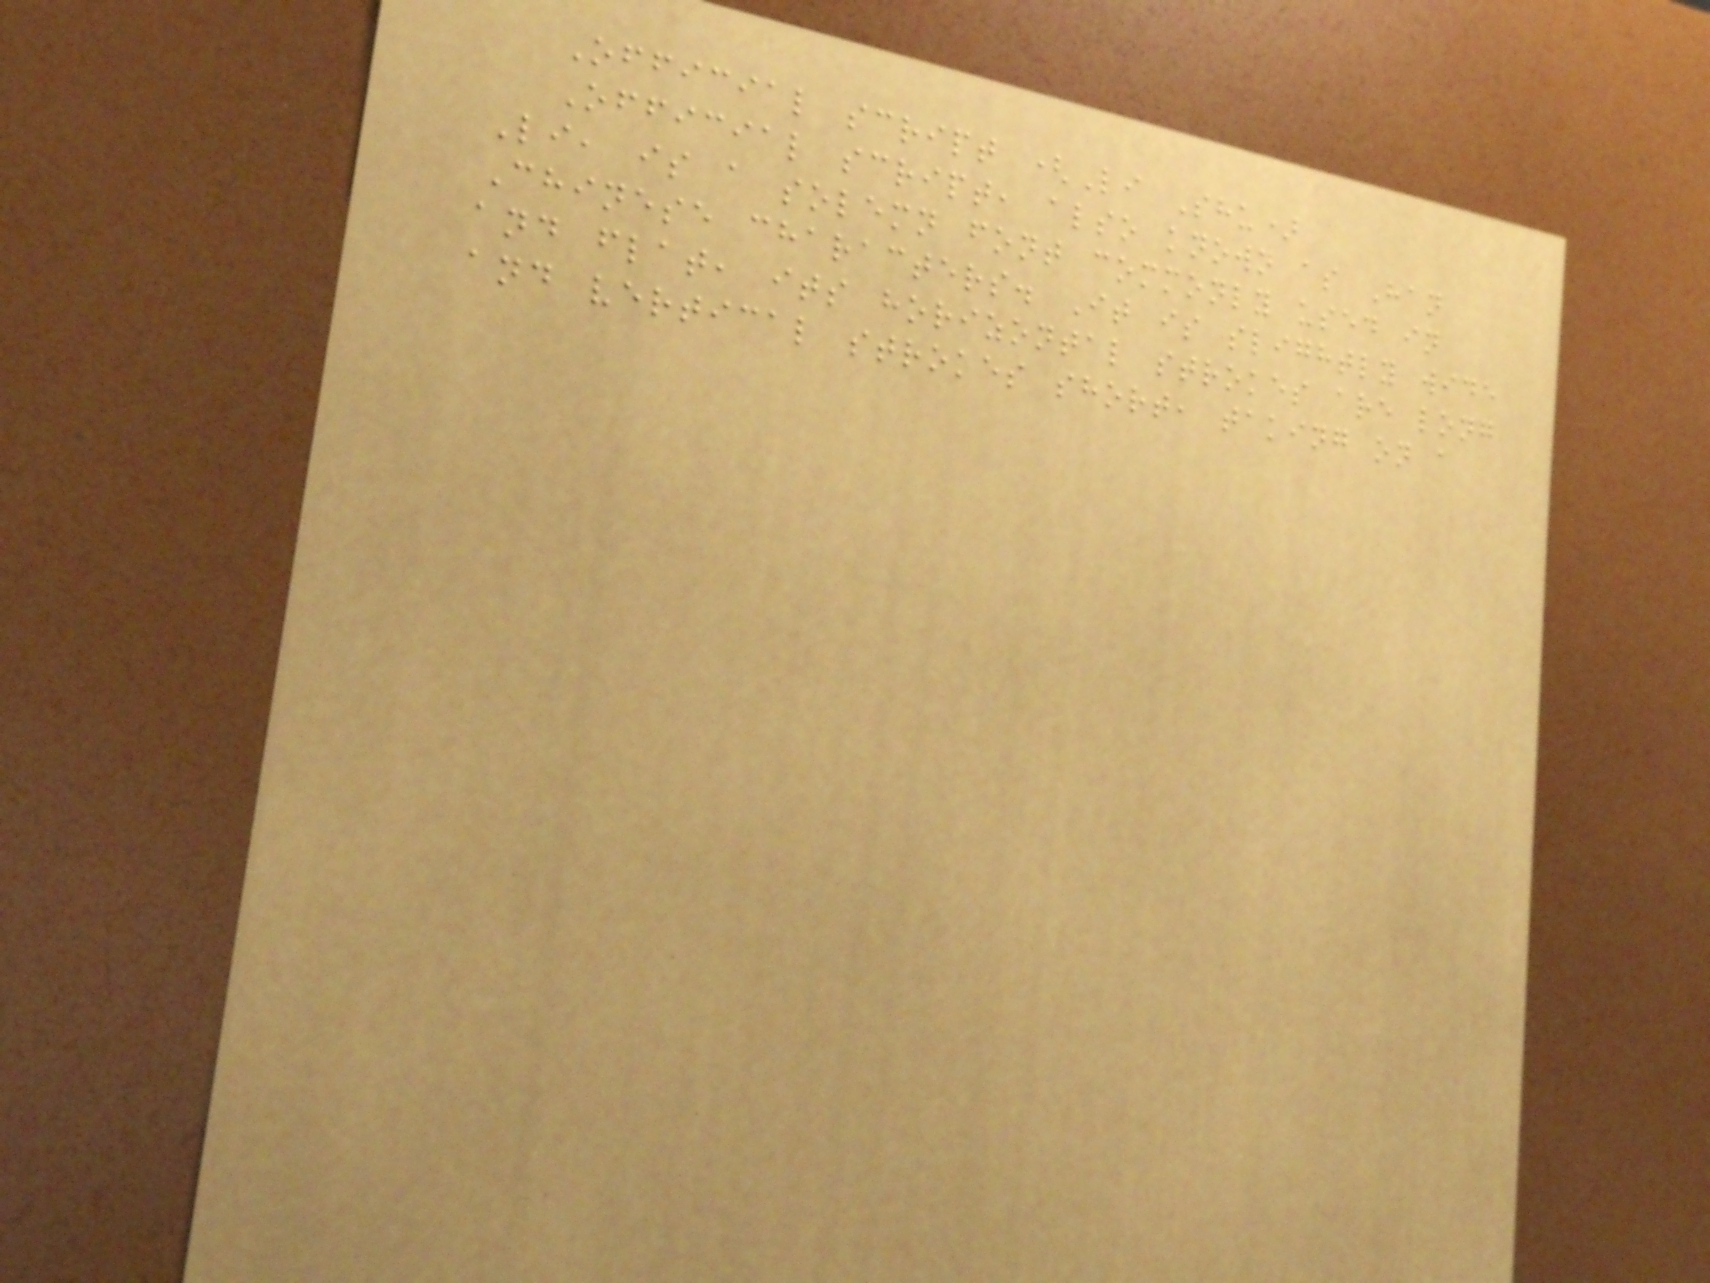Official script (Li Shu)
Official script, also known as Han
Li, is a solemn font commonly used in
Chinese characters. It is slightly wide
and flat, its horizontal strokes are long
and vertical strokes short, taking on a
